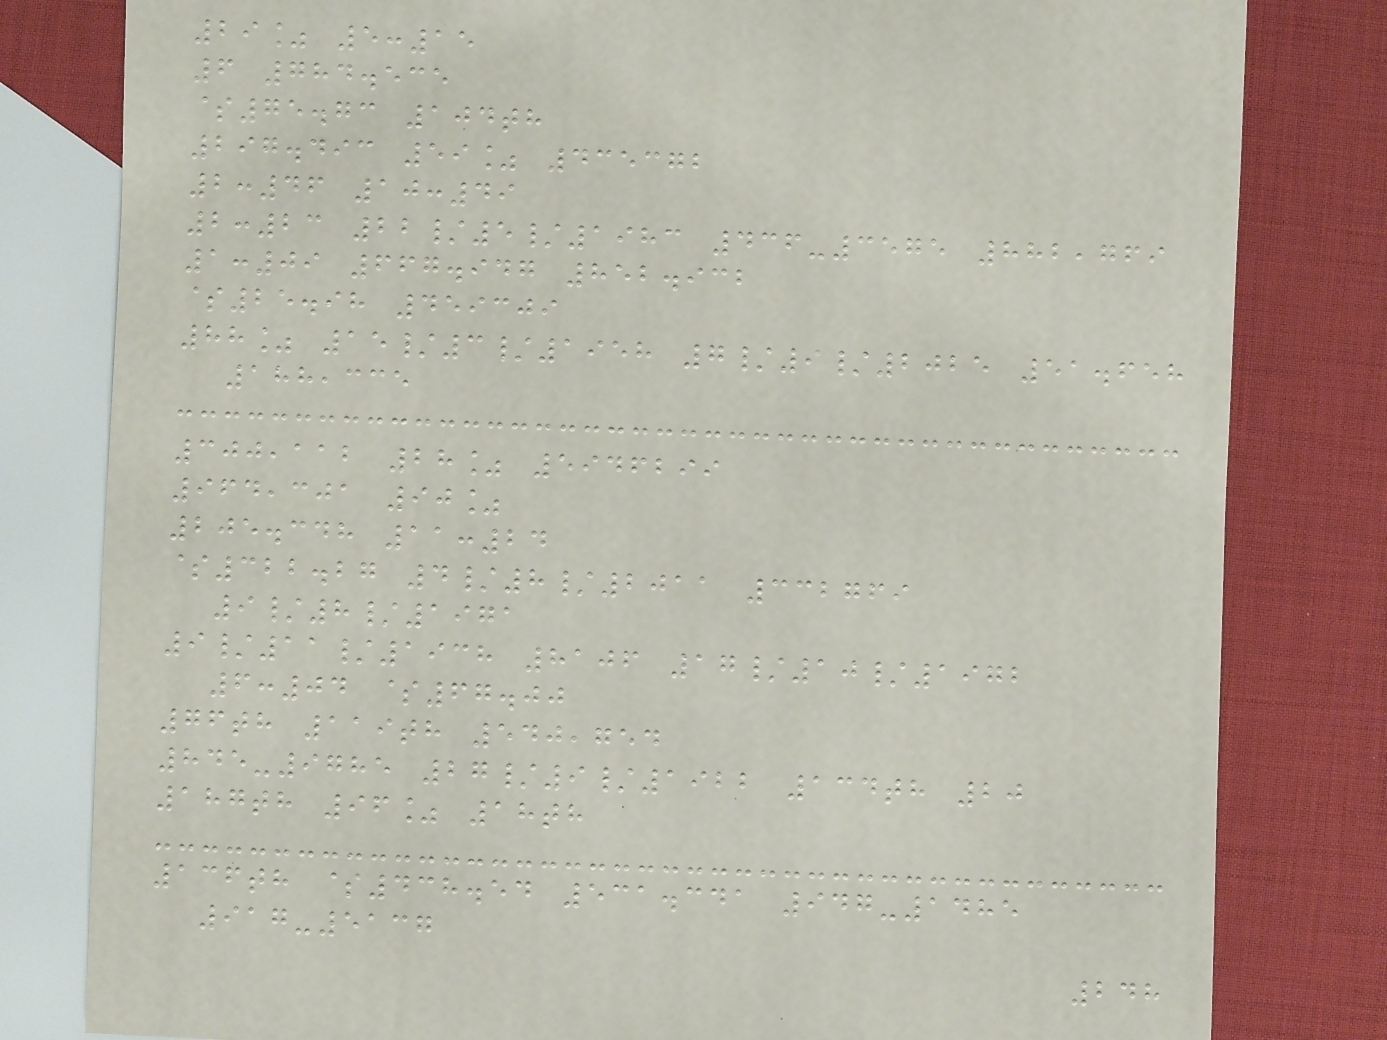29% 5:15
6 784.535
$75.73 104th
297.493 59% 435372
2:46 10:49
2:23 22/5/1983 436-3575 882,769
1:09 667.947 852.932
$25.98 459309
88% 15/3/1958 7/9/2025 51.658
188,335
300,112 28% 5946299
964,301 90%
205.348 11:24
$322.27 4/8/2011 332769
9/8/1971
9/11/1938 8106 17/10/1972
6:04 $67.00
76th 119th 540,754
845-9785 27/9/1922 134th 20
187th 96% 18th
136th $438.54 531.341 947-1485
917-5137
248
